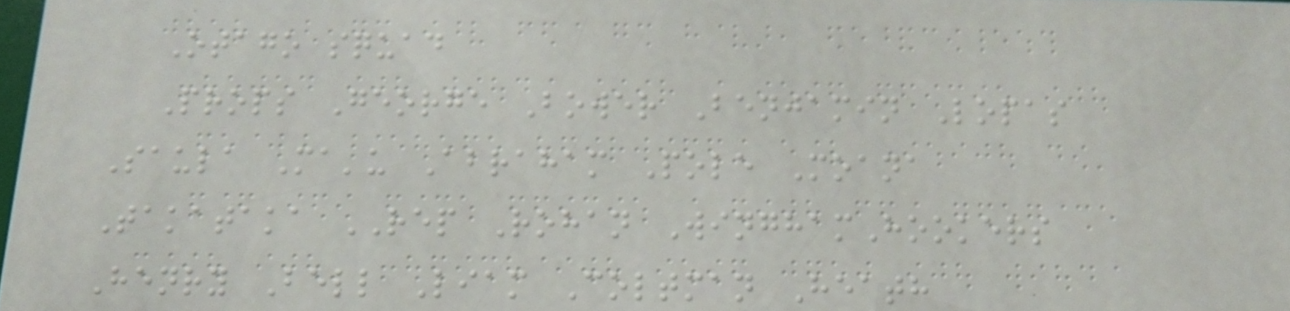Otago squad
Props George Bower Benjamin Lopas
Saula Ma'u Abraham Pole Moana
Takataka REP Rohan WinghamHookers
Henry Bell Liam Coltman Heath
